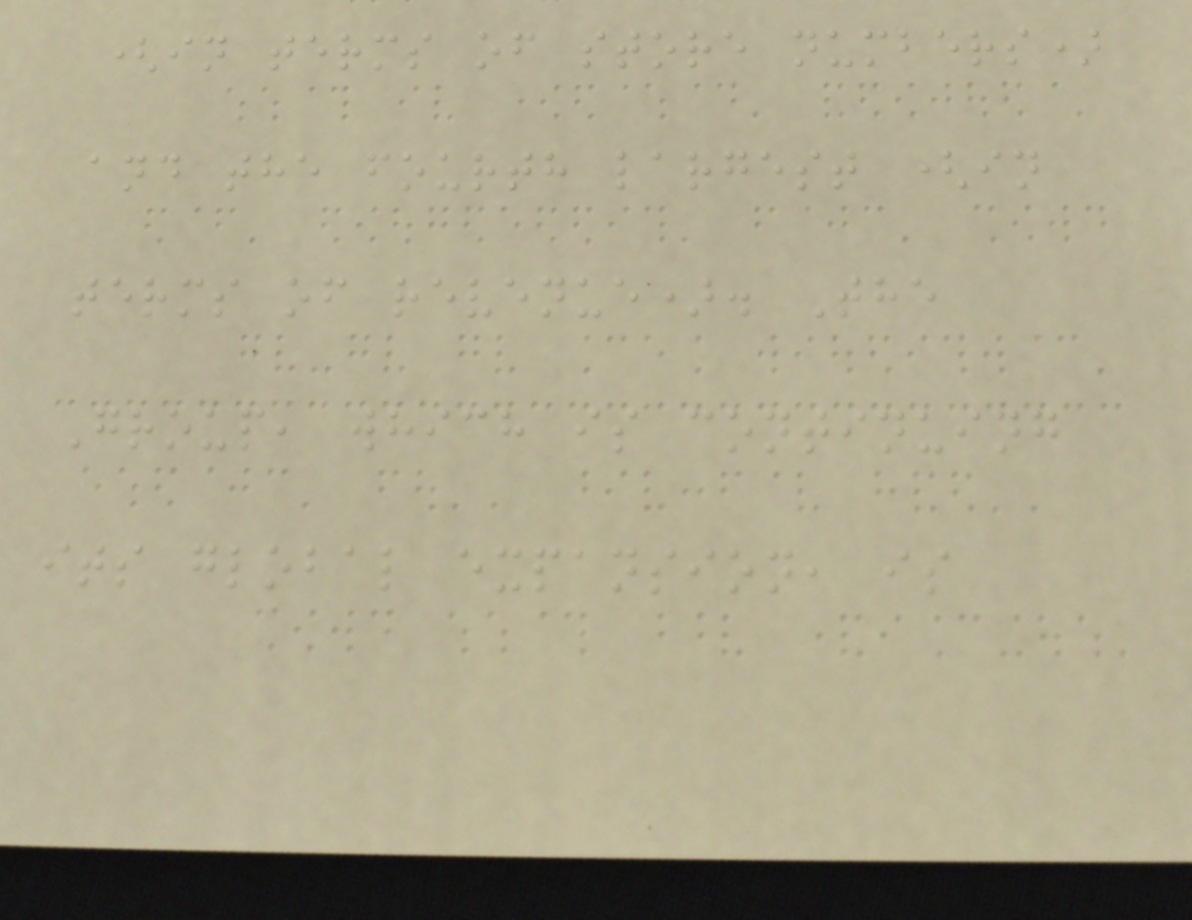(in terms of store numbers)
and the fourth largest (in
terms of revenue). The
Group, which is continuing
its global expansion, is
